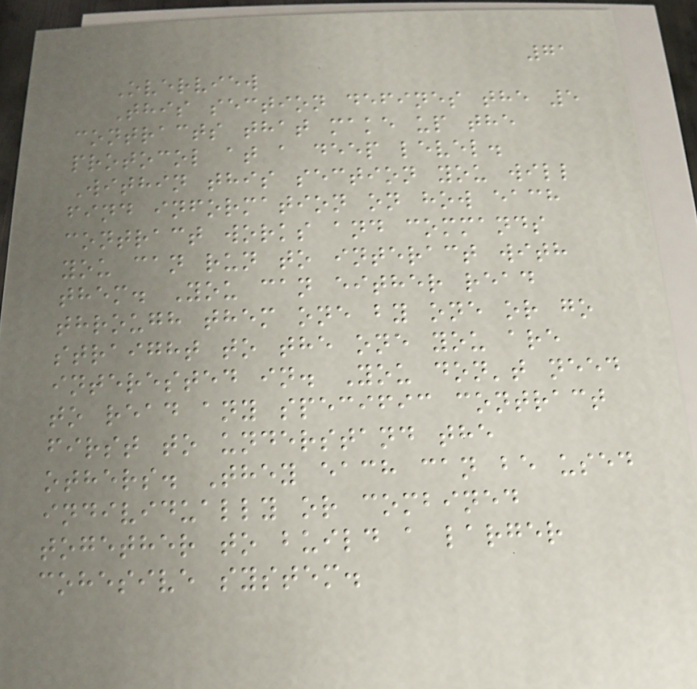71
Overview
This section defines the 5
contracts that make up the
protocol at a deep level.
Within this section you will
find information on how each
contract works and commands
you can run to interact with
them. You can either read
through them one by one or go
straight to the one you are
interested in. You don't need
to read any specific contract
first to understand the
others. They each can be used
individually or combined
together to build a larger
cohesive system.
